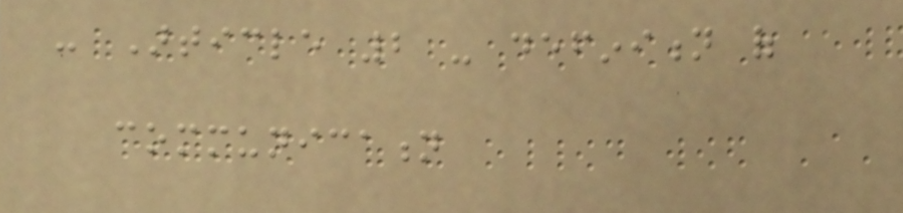- Article 2 - definition of
communication
